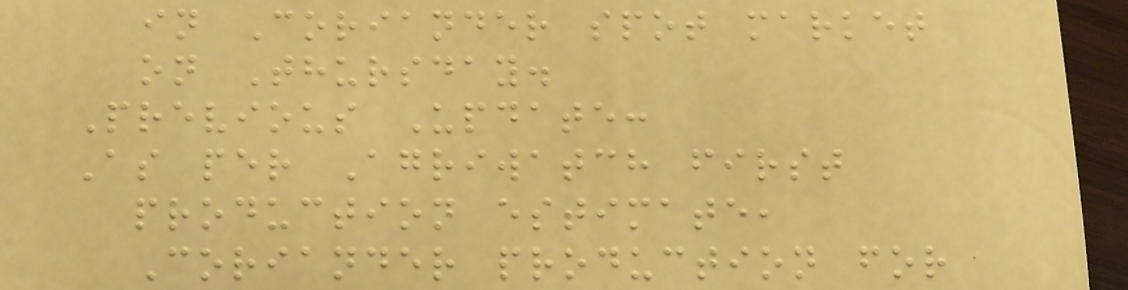in Coriander spot market
on Thursday.
Previous Update:
As per Agriwatch first
production estimate,
Coriander production for
